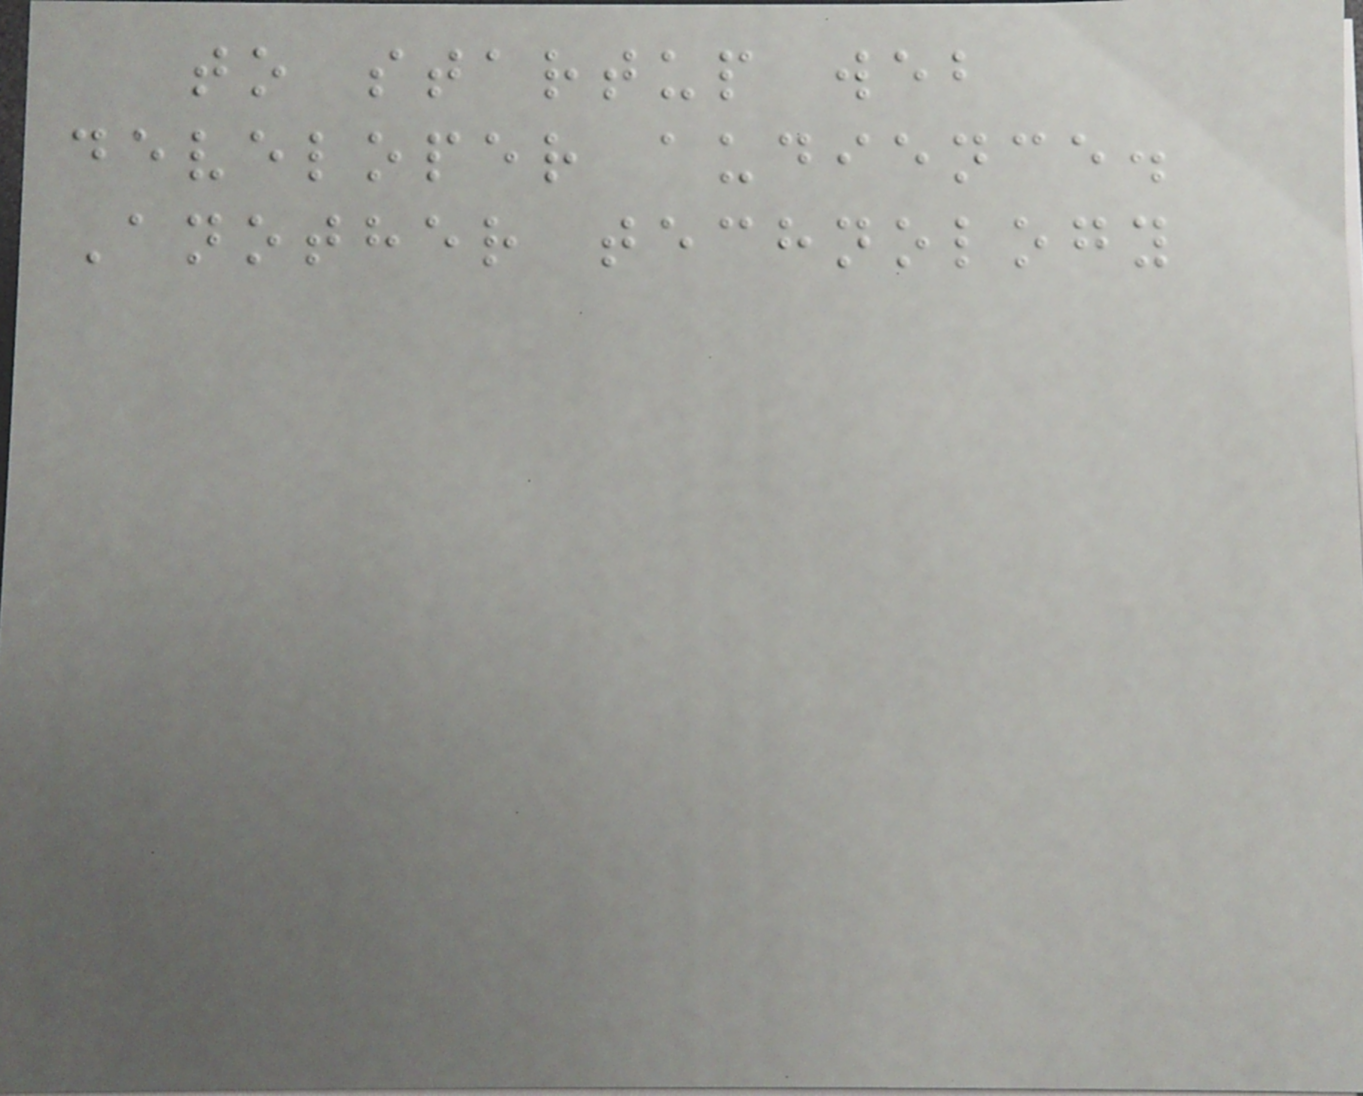to startup web
developer audience.
Another technology
